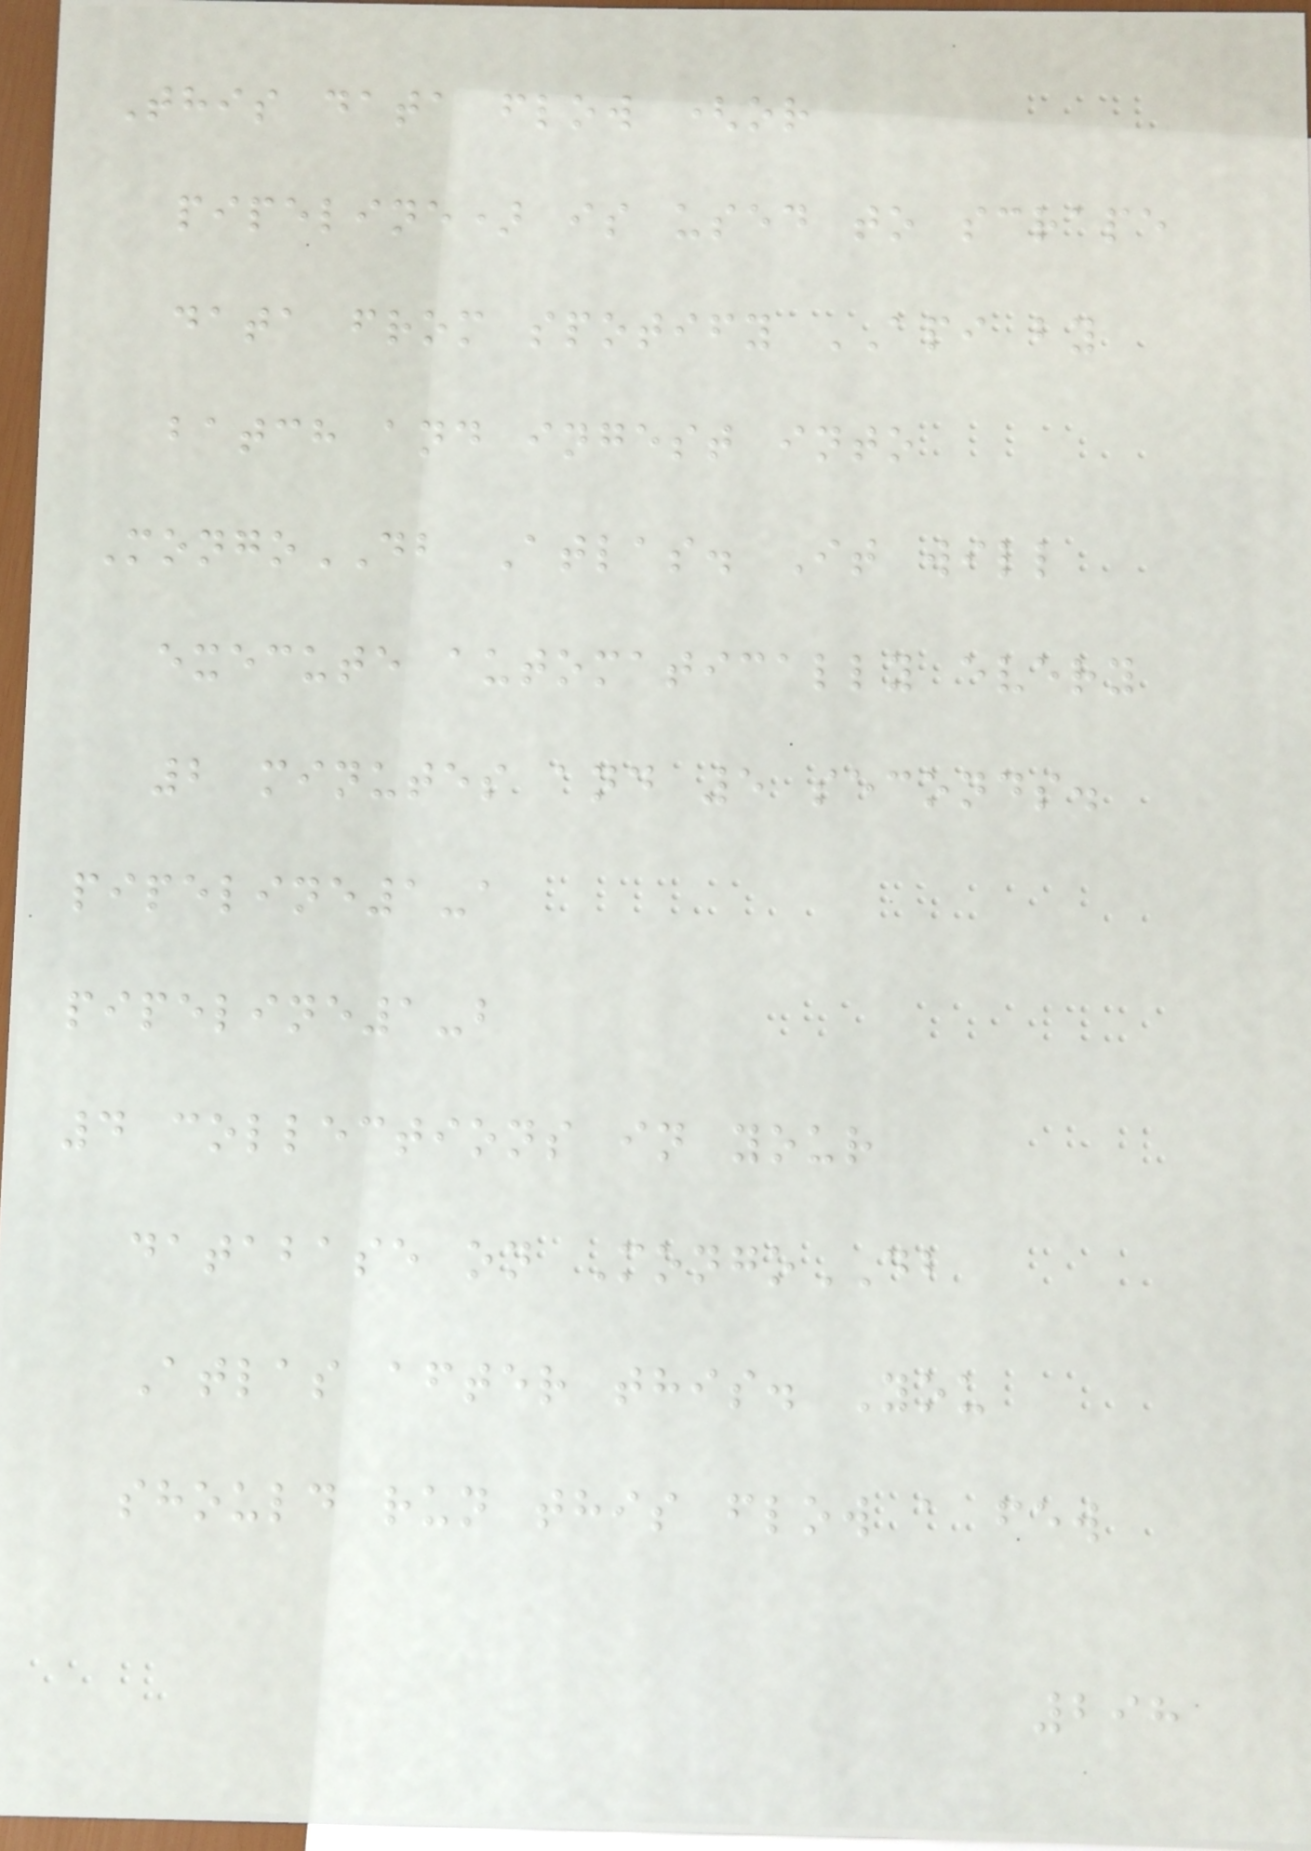This data flow (or
pipeline) is used to scrape
data from spotify API by
batch and ingest into
MongoDB Atlas. It will
execute automatically every
2 minutes and 5 seconds.
pipeline1-a
pipeline1-b
4 collections in your
database on MongoDB
Atlas after this. You
should run this flow a few
298
